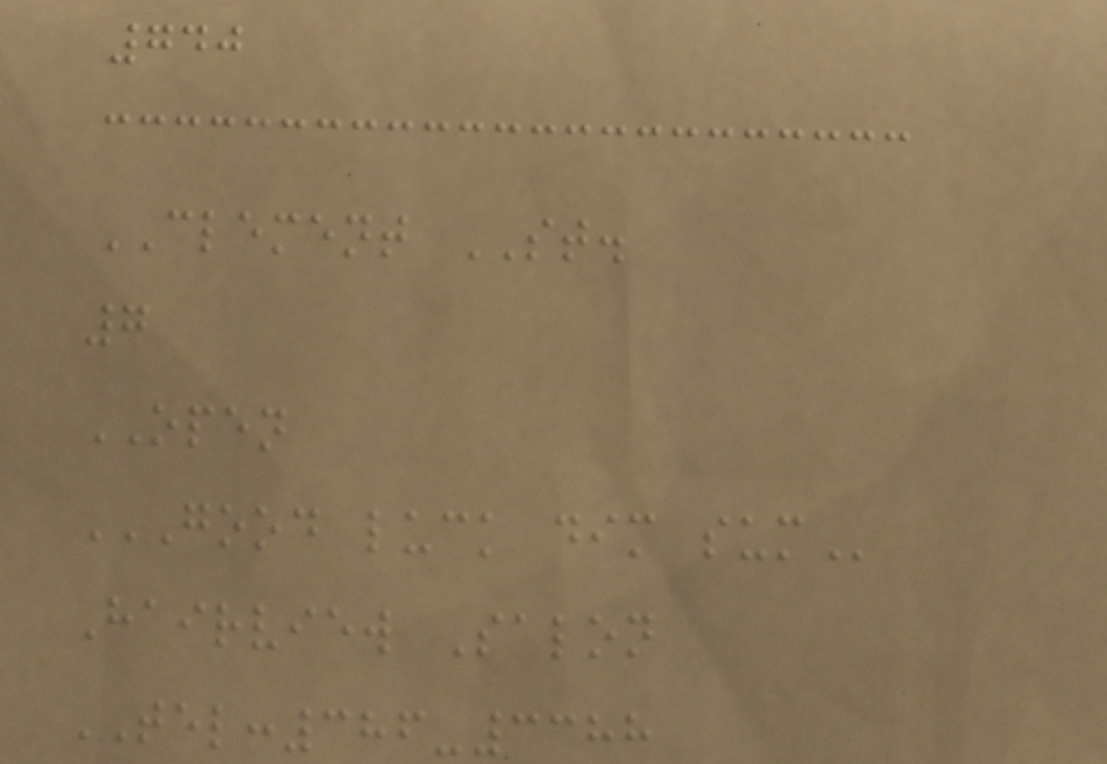740
CLEMENT ST.
7
OPEN
GOOD LUCK DIM SUM
Hairview Salon
TEL:386-3388
